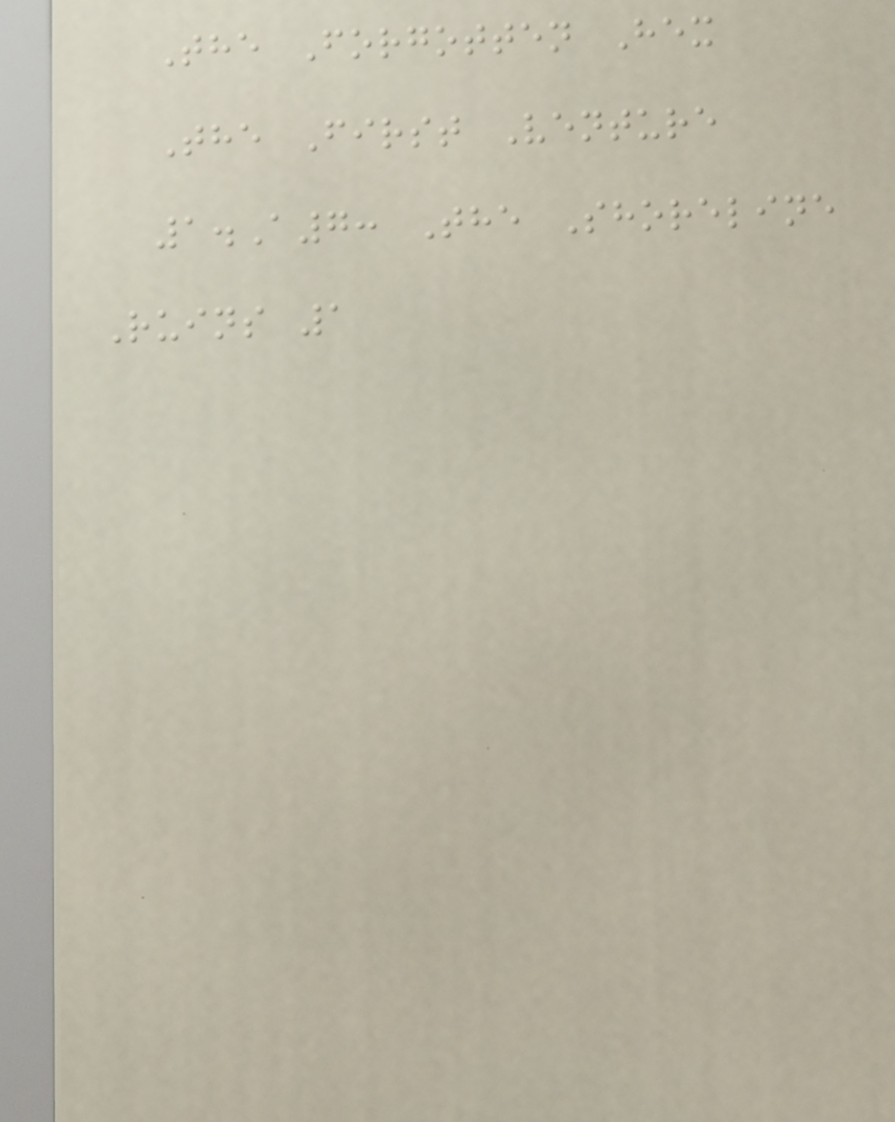The Forgotten Hex
The First Venture
1.A7: The Shoreline
Ruins 1
